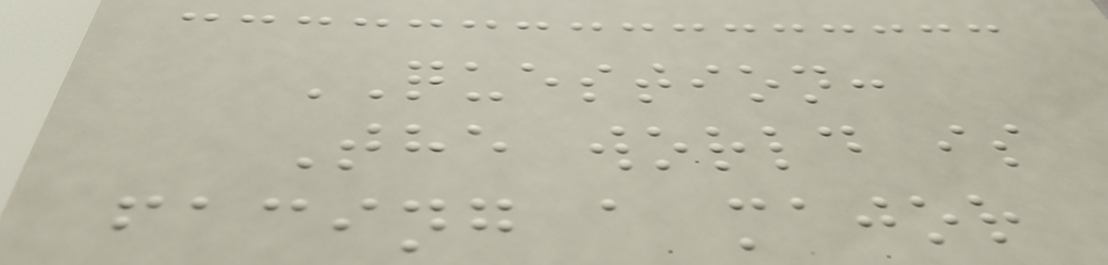QUESTION:
The world is
facing a major
